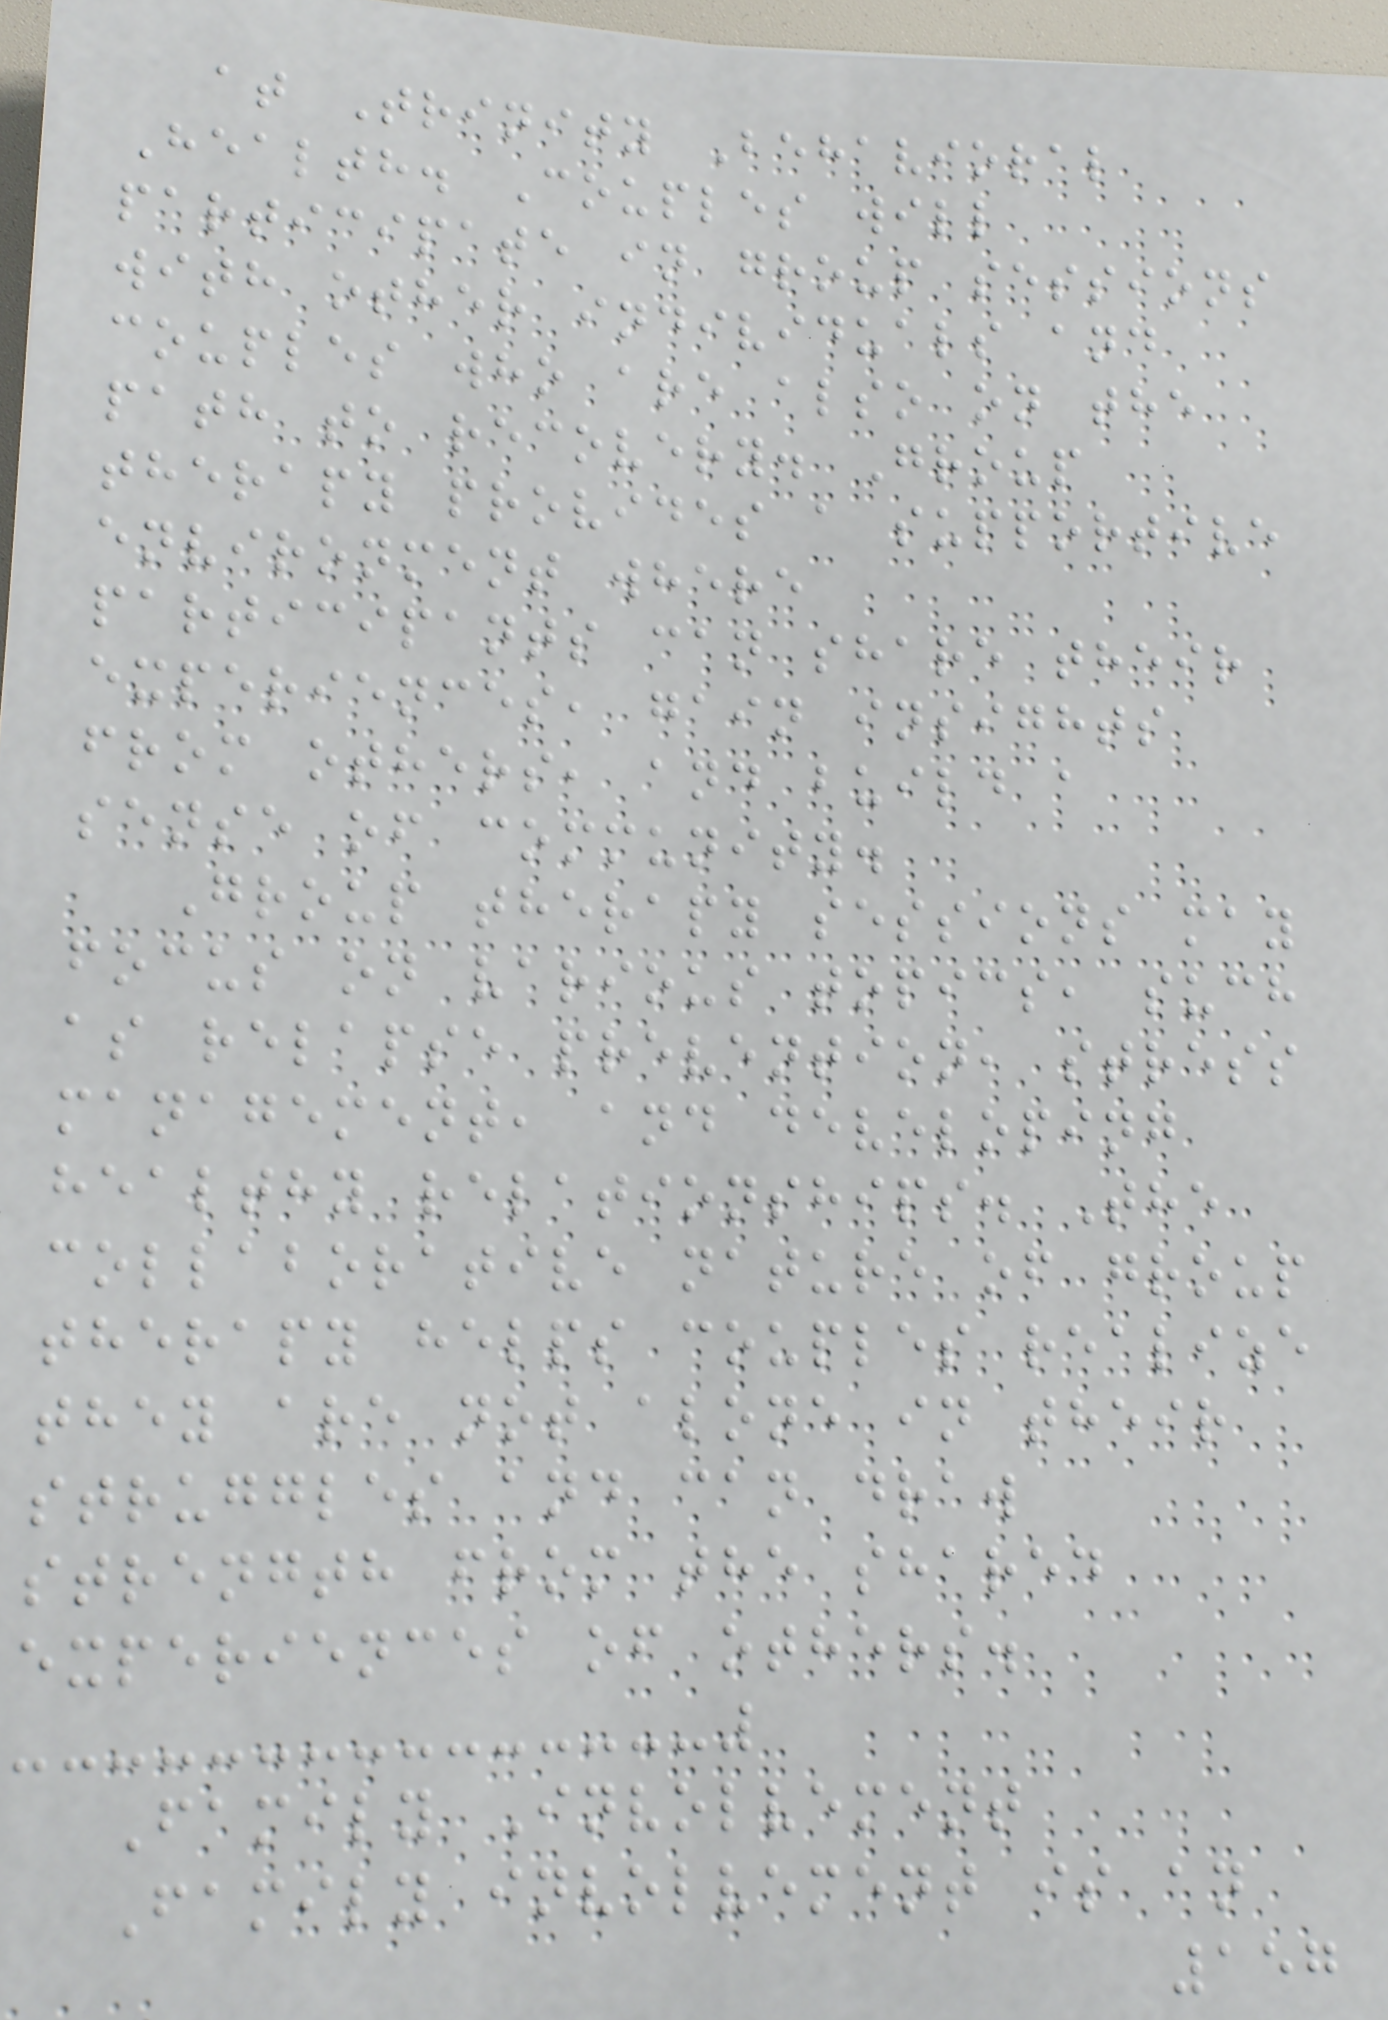at Trinity Behavioral
Health. Couples will
participate in group sessions
with other individuals and
couples who are also on the
path to recovery. Group
therapy provides a supportive
environment where
participants can share their
experiences, gain insights
from others, and build a
sense of community.
Group therapy sessions may
focus on various topics, such
as relapse prevention, stress
management, and developing
healthy relationships. The
collaborative nature of group
therapy helps couples realize
they are not alone in their
struggles and can draw
strength from the shared
experiences of others.
Family Involvement
Family involvement is an
157
